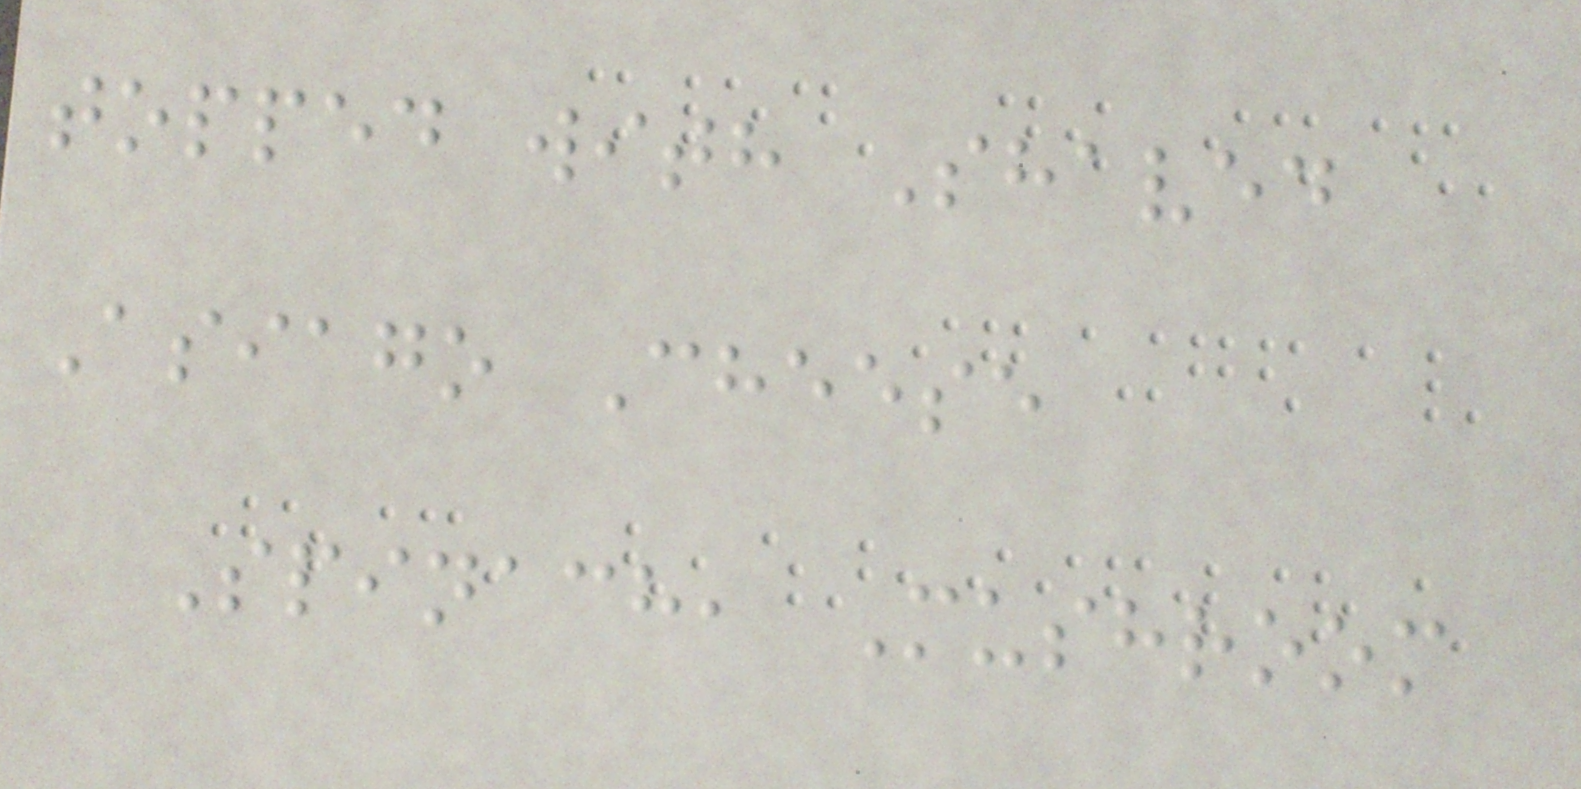topped with Shaved
Asiago Cheese
Spinach, Mushroom
